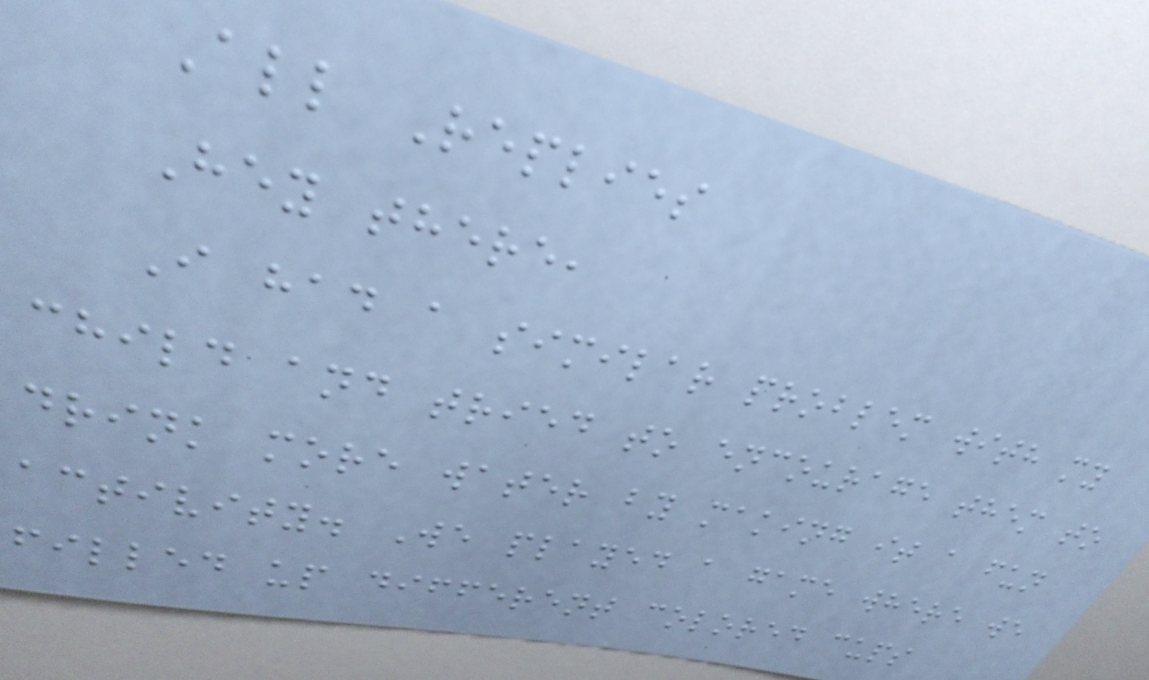All Replies
Hey there,
I had a similar problem with my
child and tried to encourage them to
drink more water by making it a fun
activity. We played a game where we
filled up different colored cups
